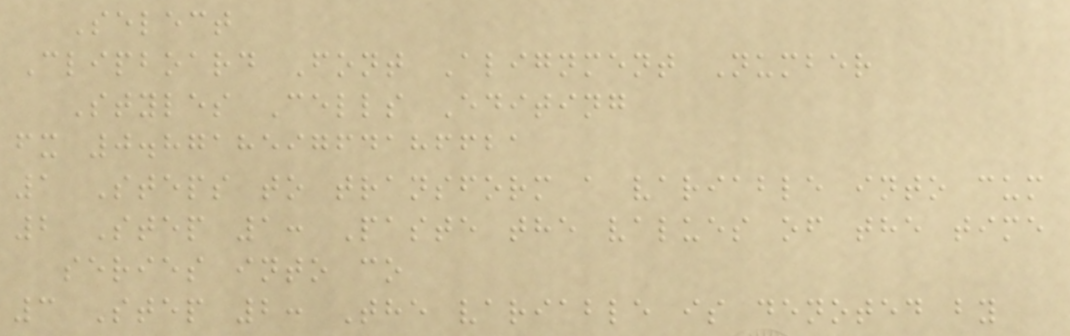Select
Clipboard Font Alignment Number
Styles Cells Editing
fx 0.871859764186621
1 Steps to transform a variable into cum
2 Step 1: Paste the values of the time
series into co
3 Step 2: The variable is denoted by
